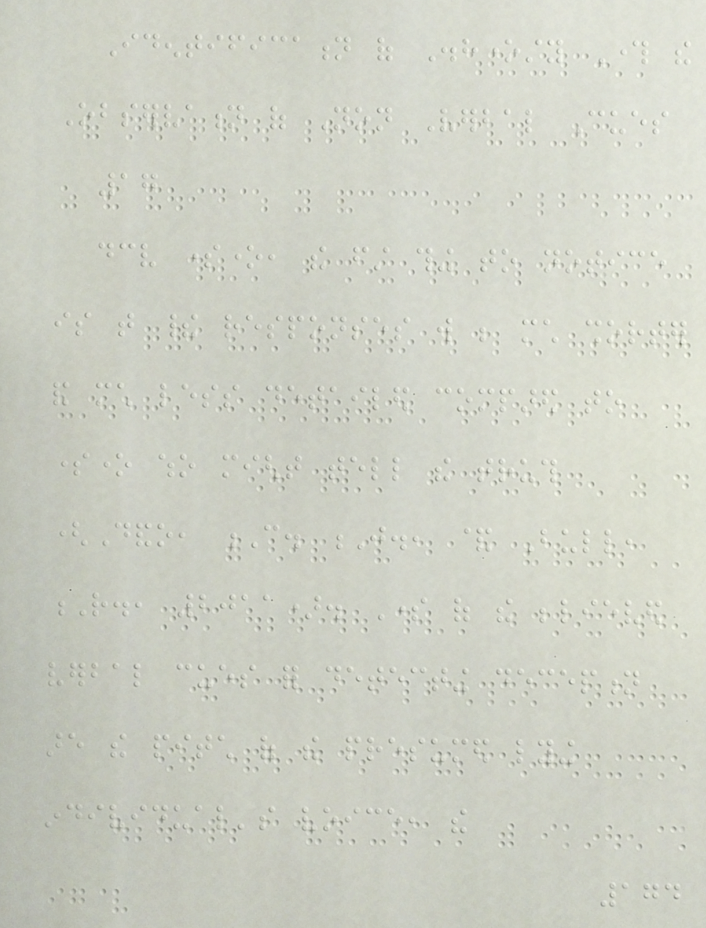Identification of Dishonesty Through the
Observation of Non Verbal Cues
17
deceive someone, the first thing to notice
is that their responses will be much shorter
and much less detailed compared to
someone who might tell the truth
(Dando, C. J., & Bull,
R., 2011). Some of the believed
verbal cues for detecting deception
are the pitch of the presumed lying
individual's voice, the
174
